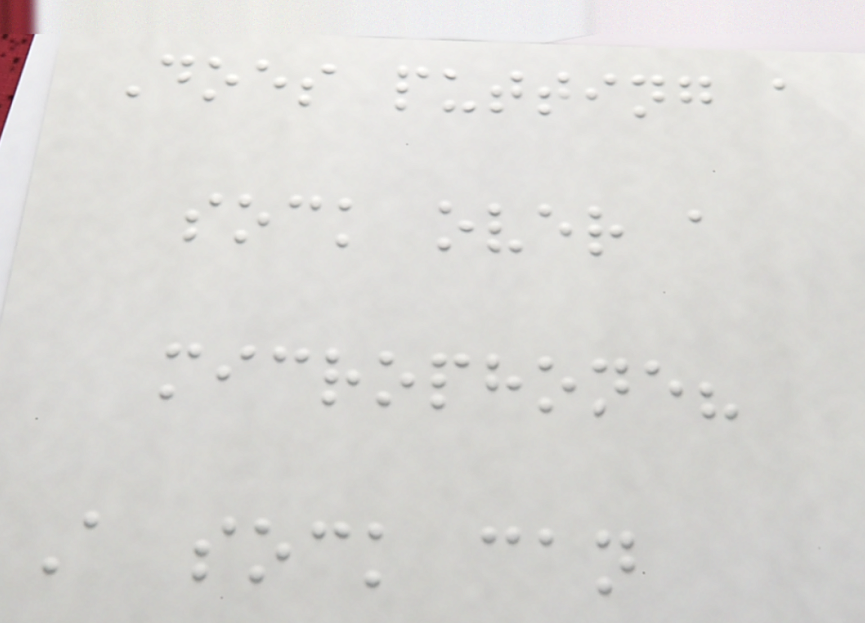Does putting a
sock over a
microphone?
A sock can
